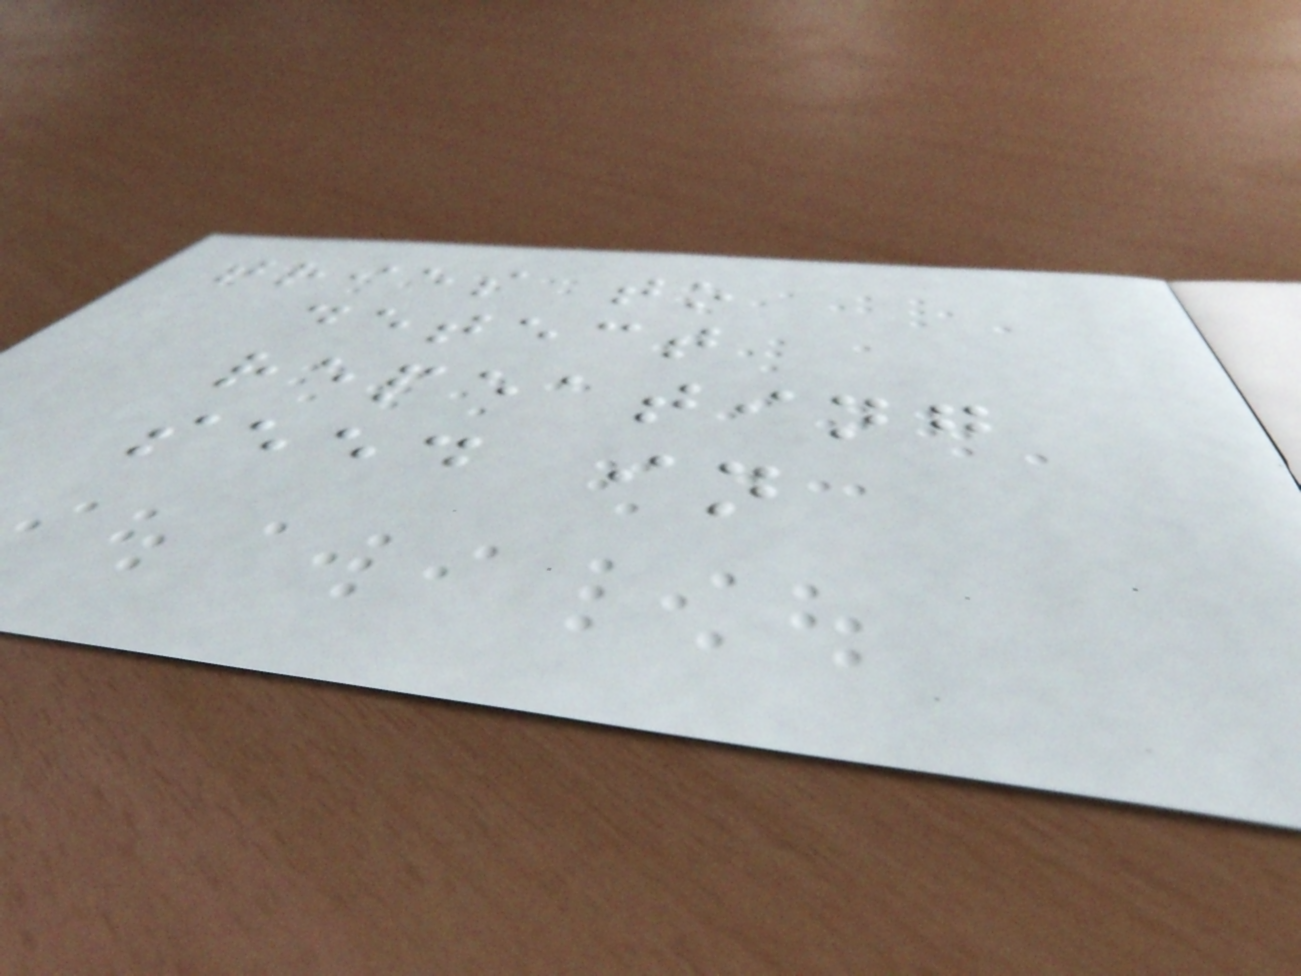tries to
detect
repeating
seed in
